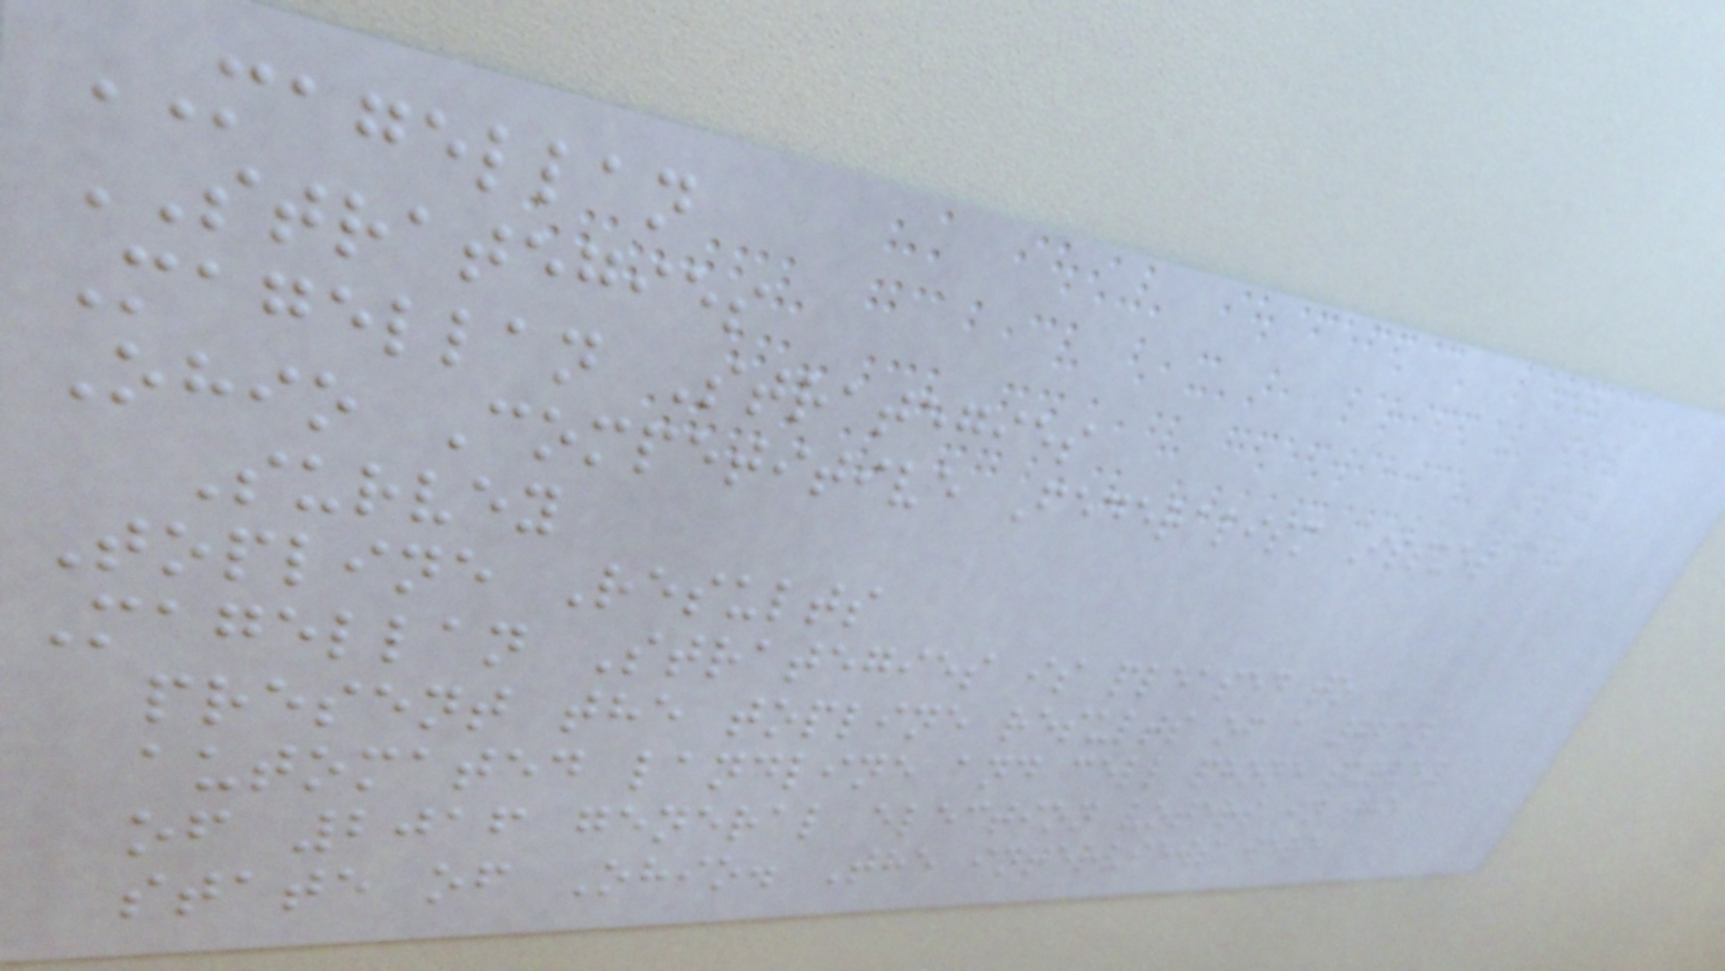MAGELLAN
STRATEGIES
Magellan Strategies
Ohio Competitive Federalism Issues
Survey
Topline Results
Magellan Strategies is pleased to
present the topline results of a 721n
automated landline and cell phone survey
of 2016 general election voters in the
state of Ohio. The interviews were
